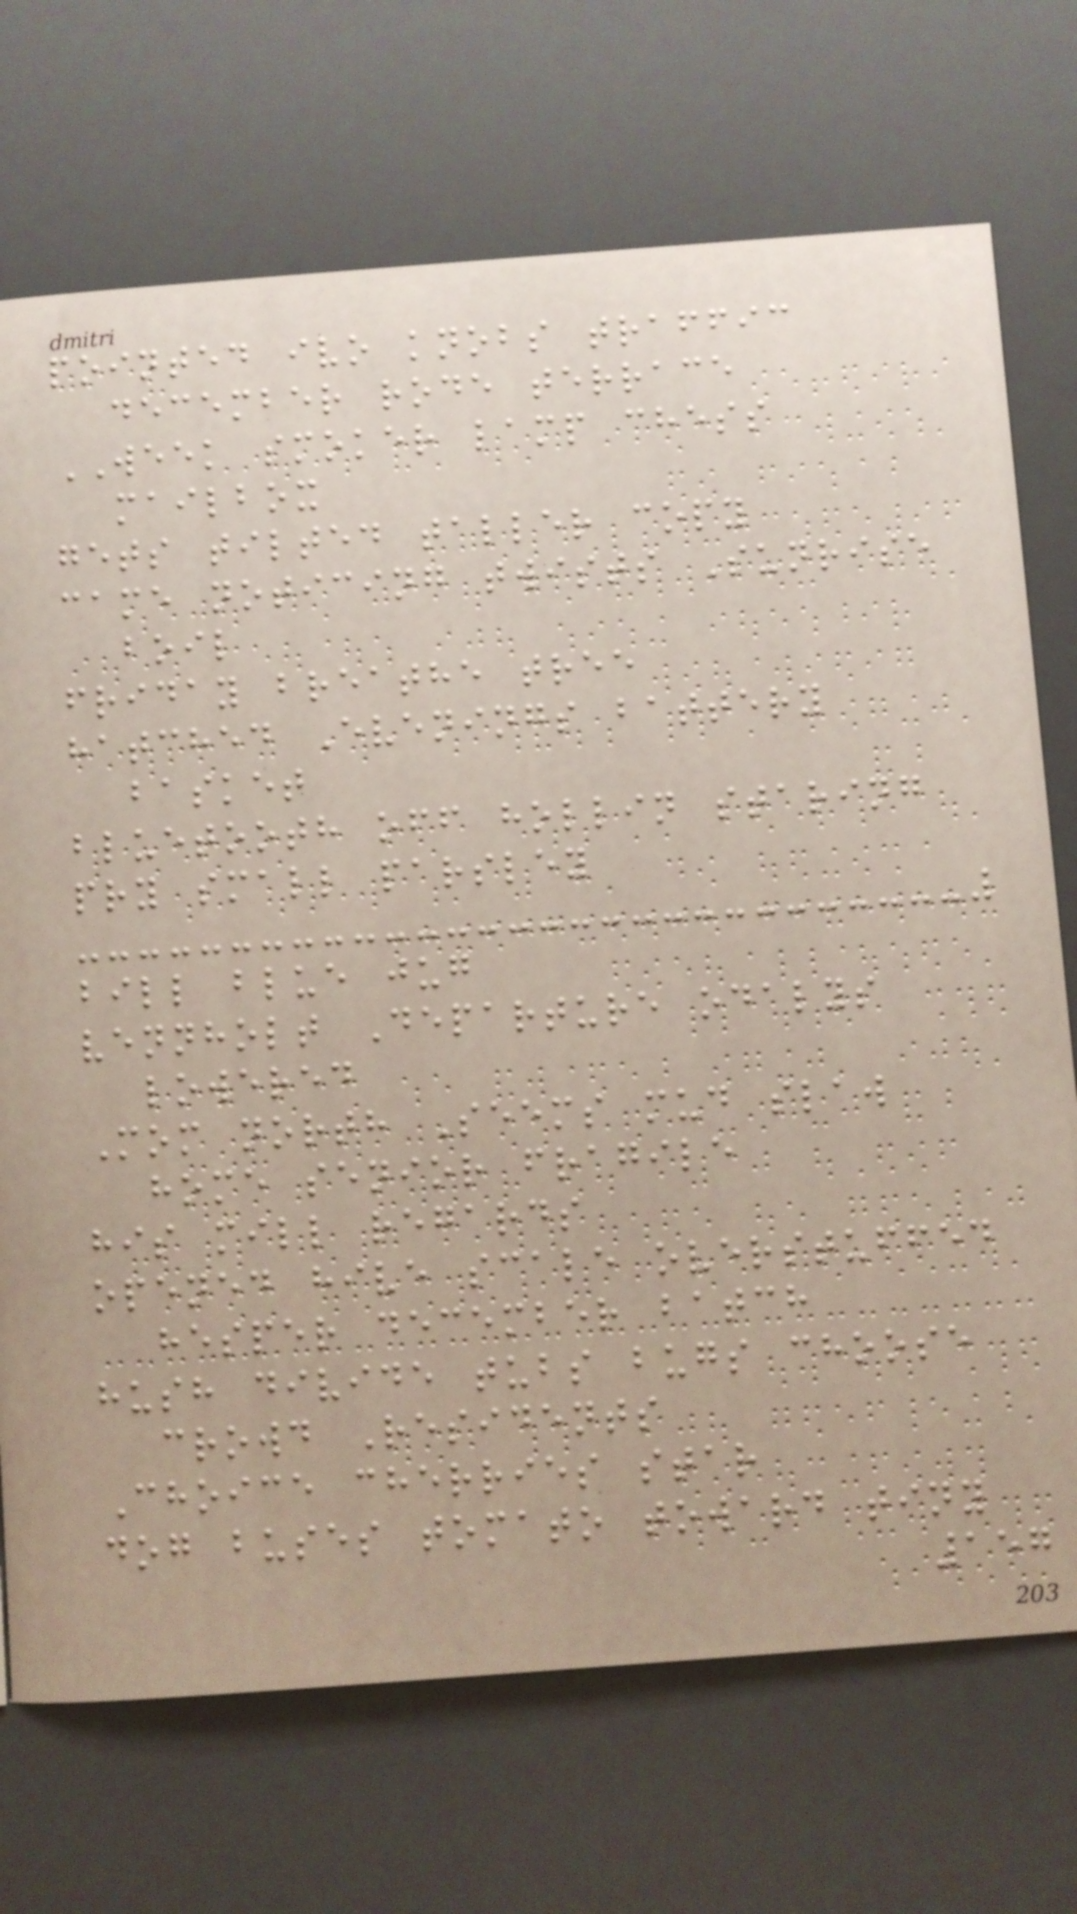pointed ivo knobs traffic
december rode terrace
WEEK smoker lamp chess
mailbox
gets tilted taller copy
came noticing twists Sunrise
boil
friday breathe tree
hatched Evenings battery
basket
bluetooth off hollin staring
pry small parsley
bill blue jug
vennholt Departure odalys
lowered
Mom north Seems mud slaw
home senior fragile
his mill regards
opened hive scale overstuffed
hesper december batch
hush divide tubs bugs choose
crowd Residents
Choice cherries star
dog buses tomato toward tiny
157
